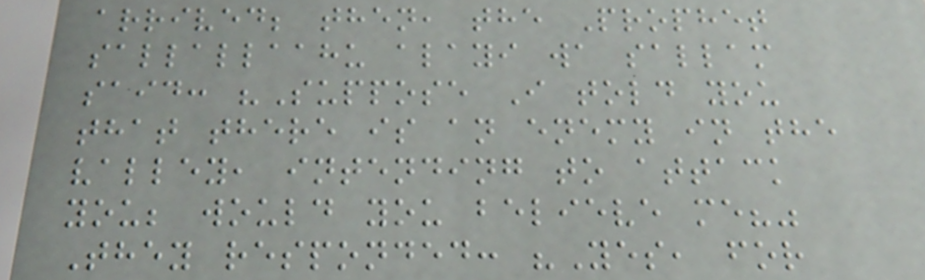arrived; then, the Prophet
sallallaahu alayi wa sallam
said: "Suppose I told you
that there is an enemy in the
valley, intending to attack
you; would you believe me?"
They responded: "Yes, for
